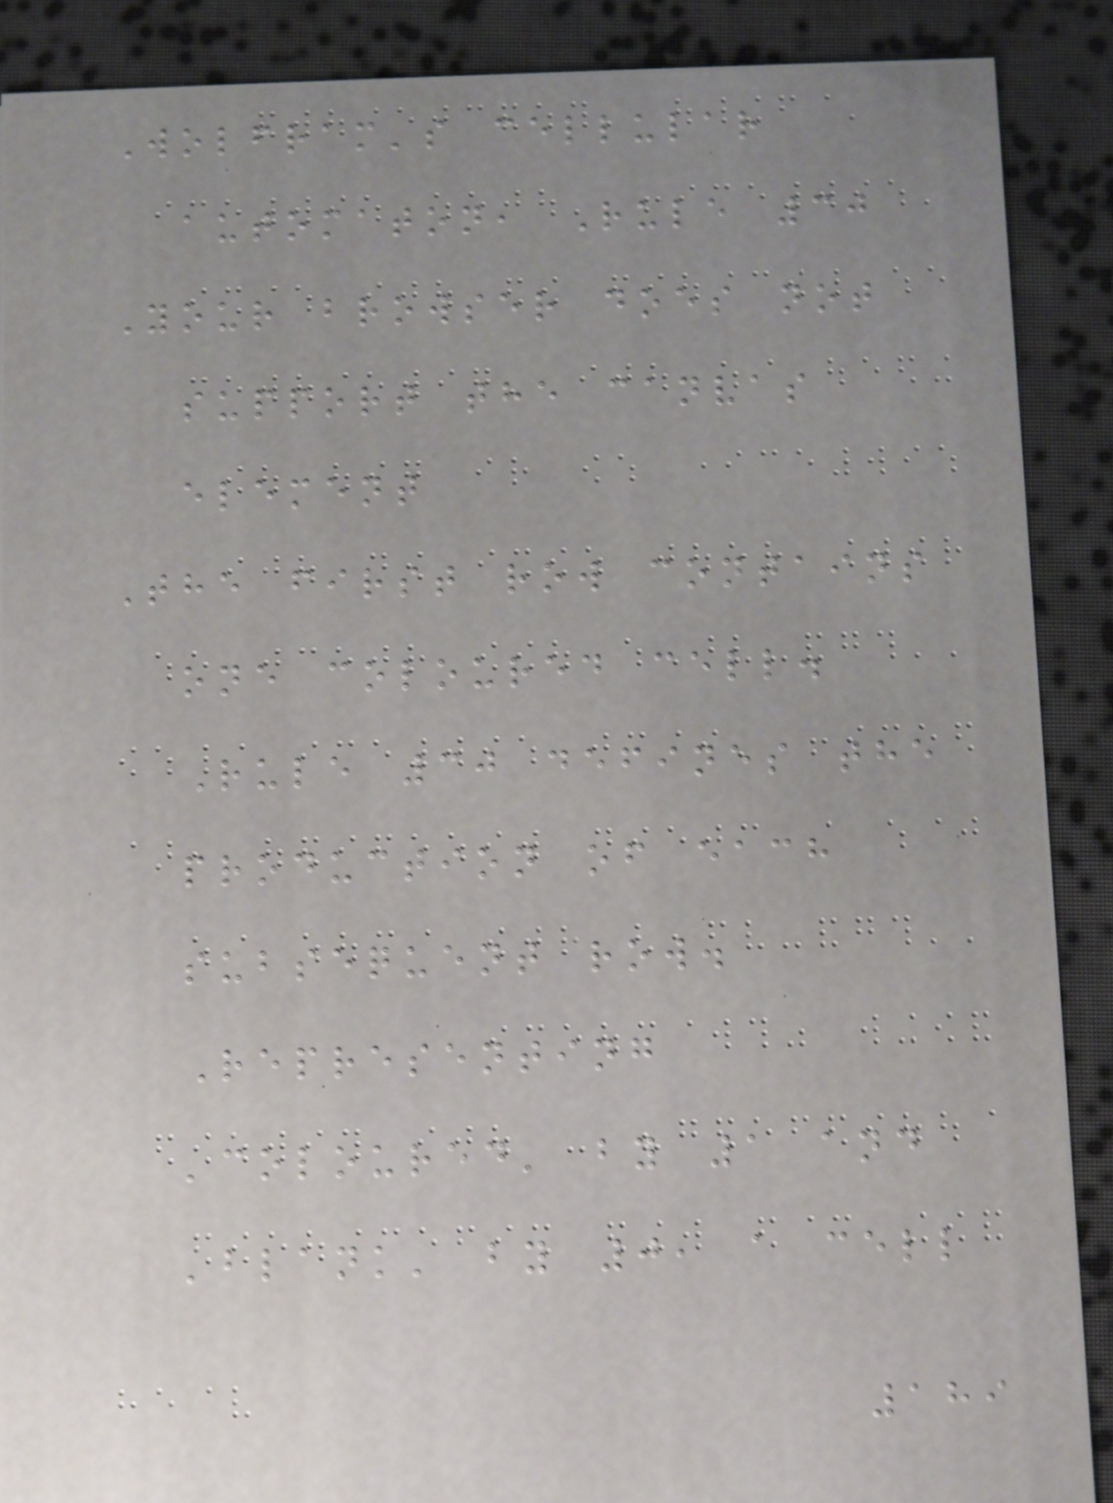Wolfram's cellular
automaton, Rule 30
Your browser does not
support the canvas
element
The first row contains
one coloured cell.
Rule 30 defines the
production of each
subsequent row.
Representing
'coloured' by 1 and
'blank' by 0, a cell
189
